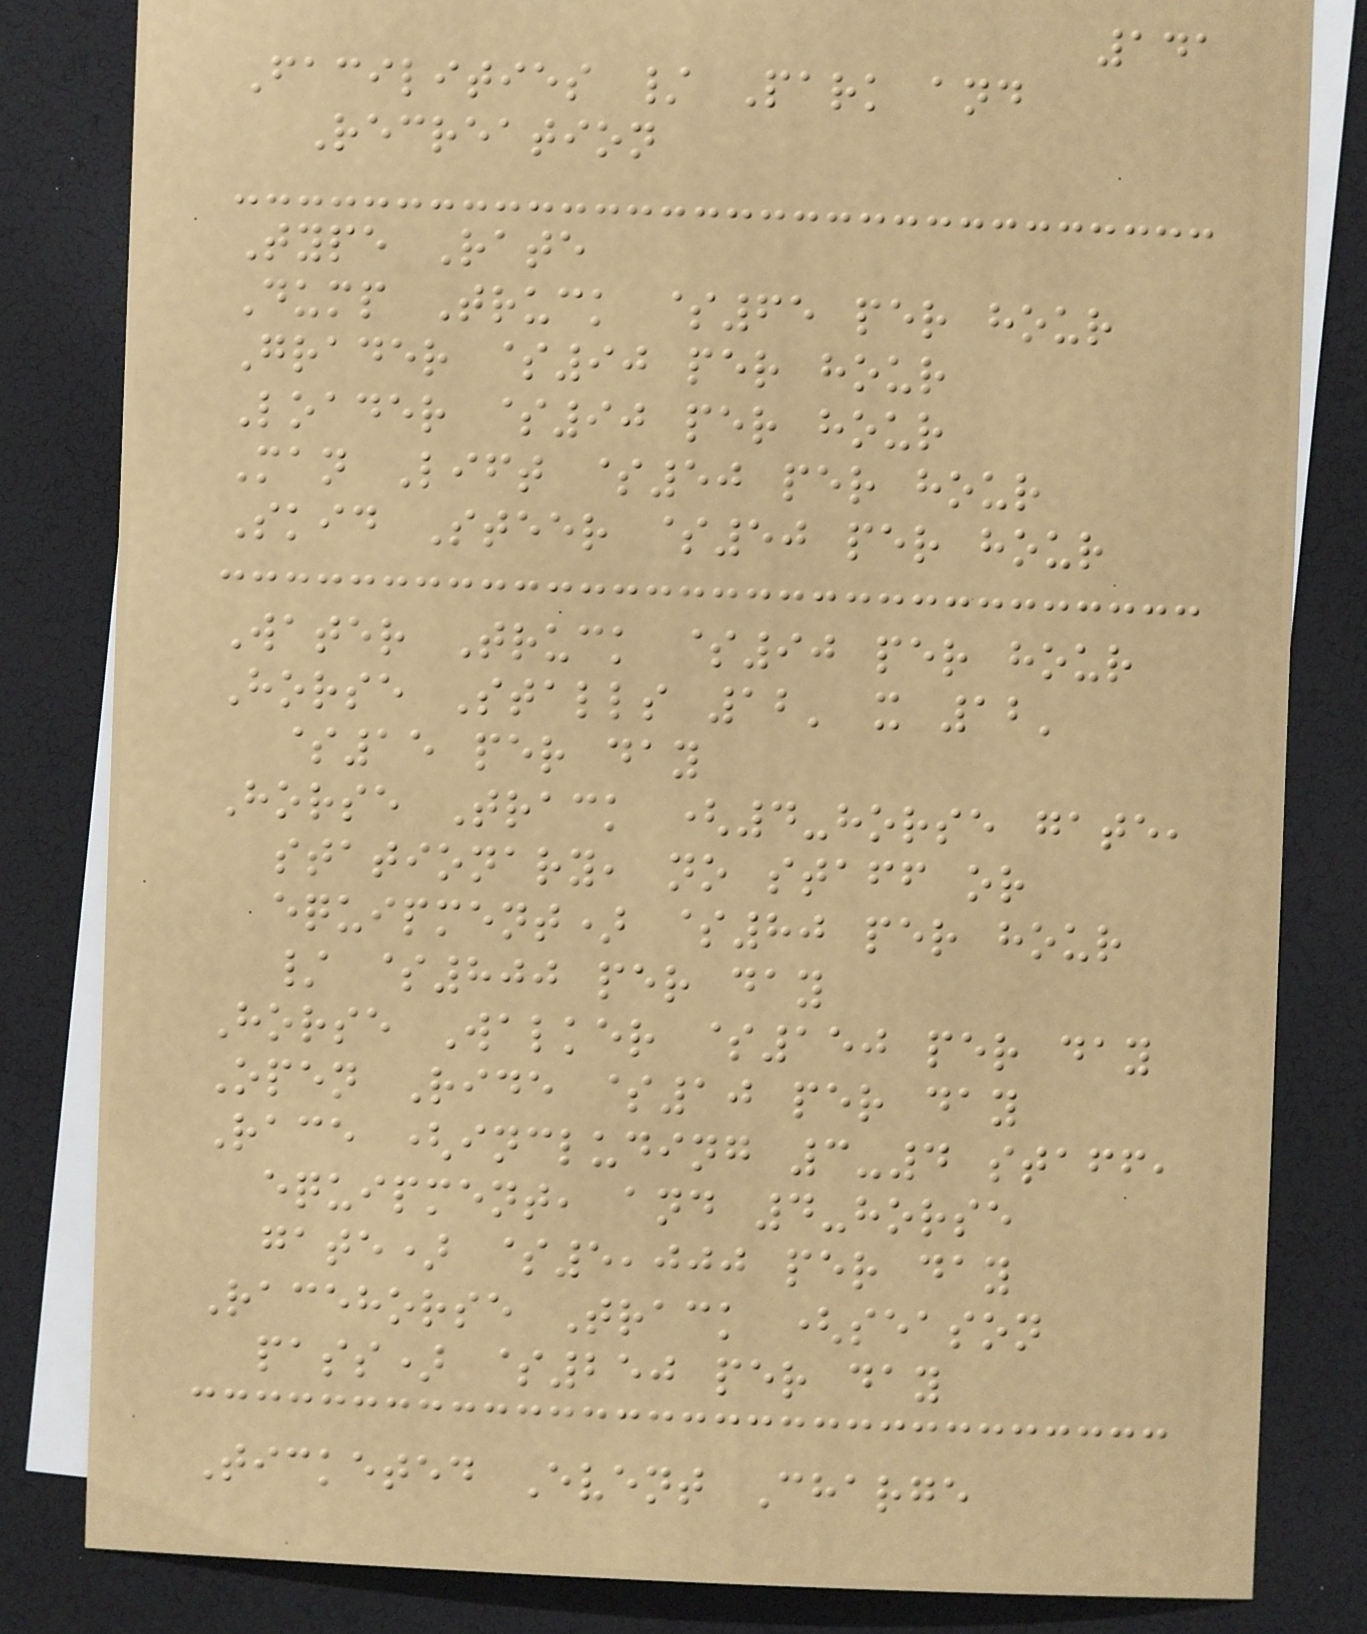141
Facilities / Park and
Recreation
Type Rate
Dump Truck $65 per hour
Grader $90 per hour
Loader $90 per hour
Man Lift $50 per hour
Skid Steer $50 per hour
Water Truck $90 per hour
Horse Stalls 12' x 12'
$15 per day
Horse Track (4-horse gate,
stationary, no staff or
equipment) $80 per hour
/ $800 per day
Horse Walker $150 per day
Open Ride $10 per day
Race (including 3-4 staff,
equipment, and 4-horse
gate) $5,000 per day
Racehorse Track (season
pass) $250 per day
Ticketed Event Charge
